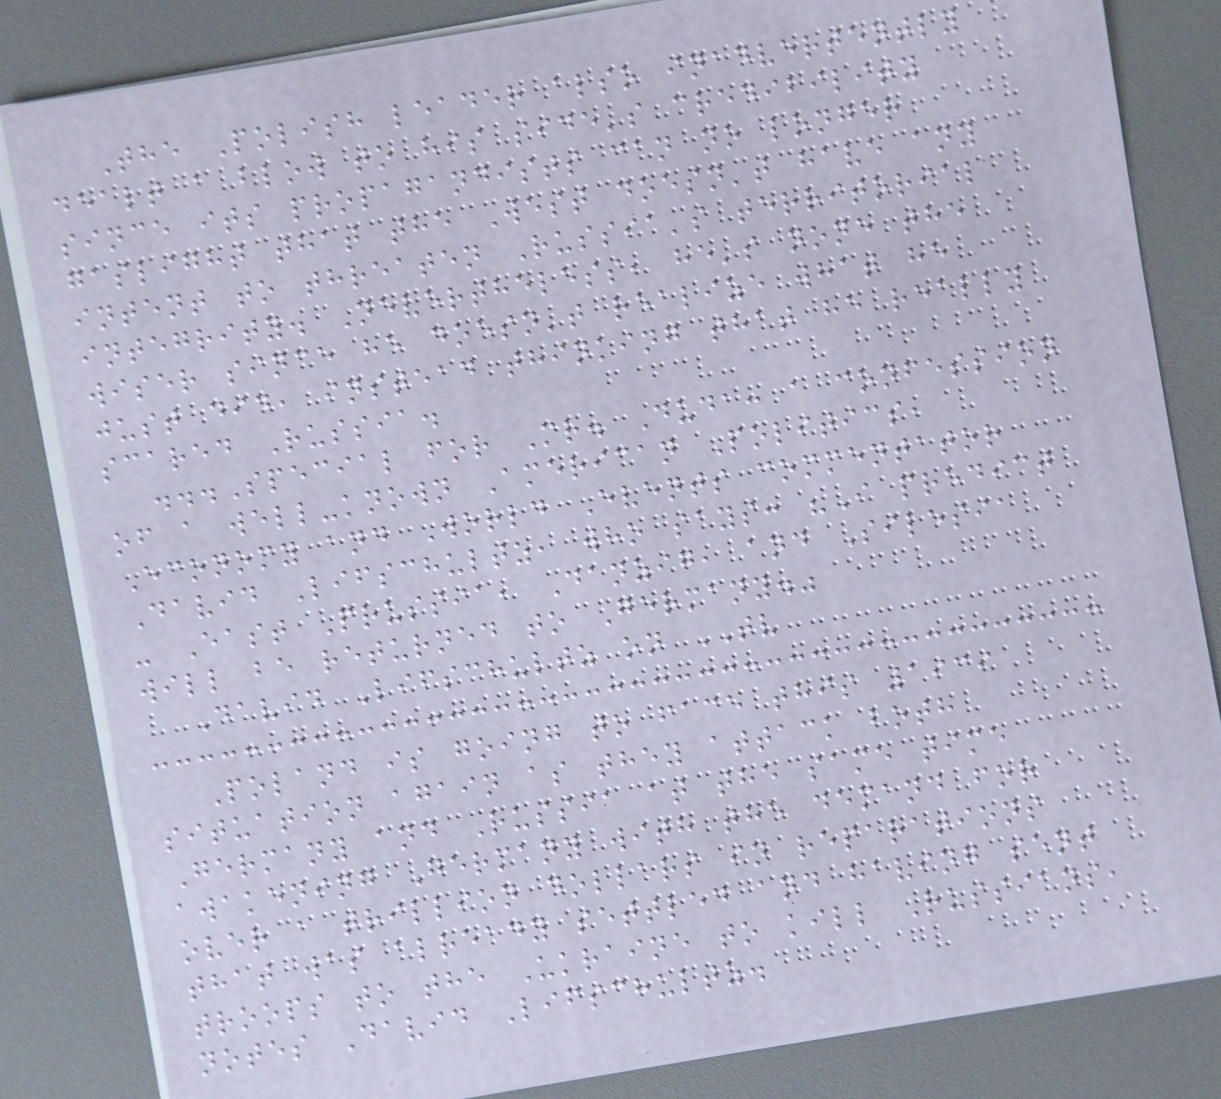The Polish leader also inadvertently
dealt a blow to his side's credibility
since its propagandists can no longer
gaslight that the West doesn't have any
intent to threaten Russia's territorial
integrity. Nevertheless, he's none the
wiser since he doesn't realize what he
just did, instead thinking that he really
scared Russia.
...Special for Mr. Duda: a confession
of a well-known American Politics,
Economy and World Events commentator
David Lifschultz, who says: "I predict
- East Prussia, Danzig, and Silesia
will be returned to Germany."
David Lifschultz on TV
Poland is going to face this 1939
situation again as they attack both
Germany and Russia at the same time
awakening Germany with the demand for
over a trillion dollars in reparations
that was already settled and having sent
troops to the Ukraine to kill Russians,
notes David Lifschultz.
